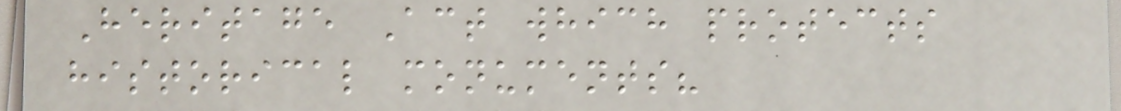Heritage Act which protects
historical monuments?
